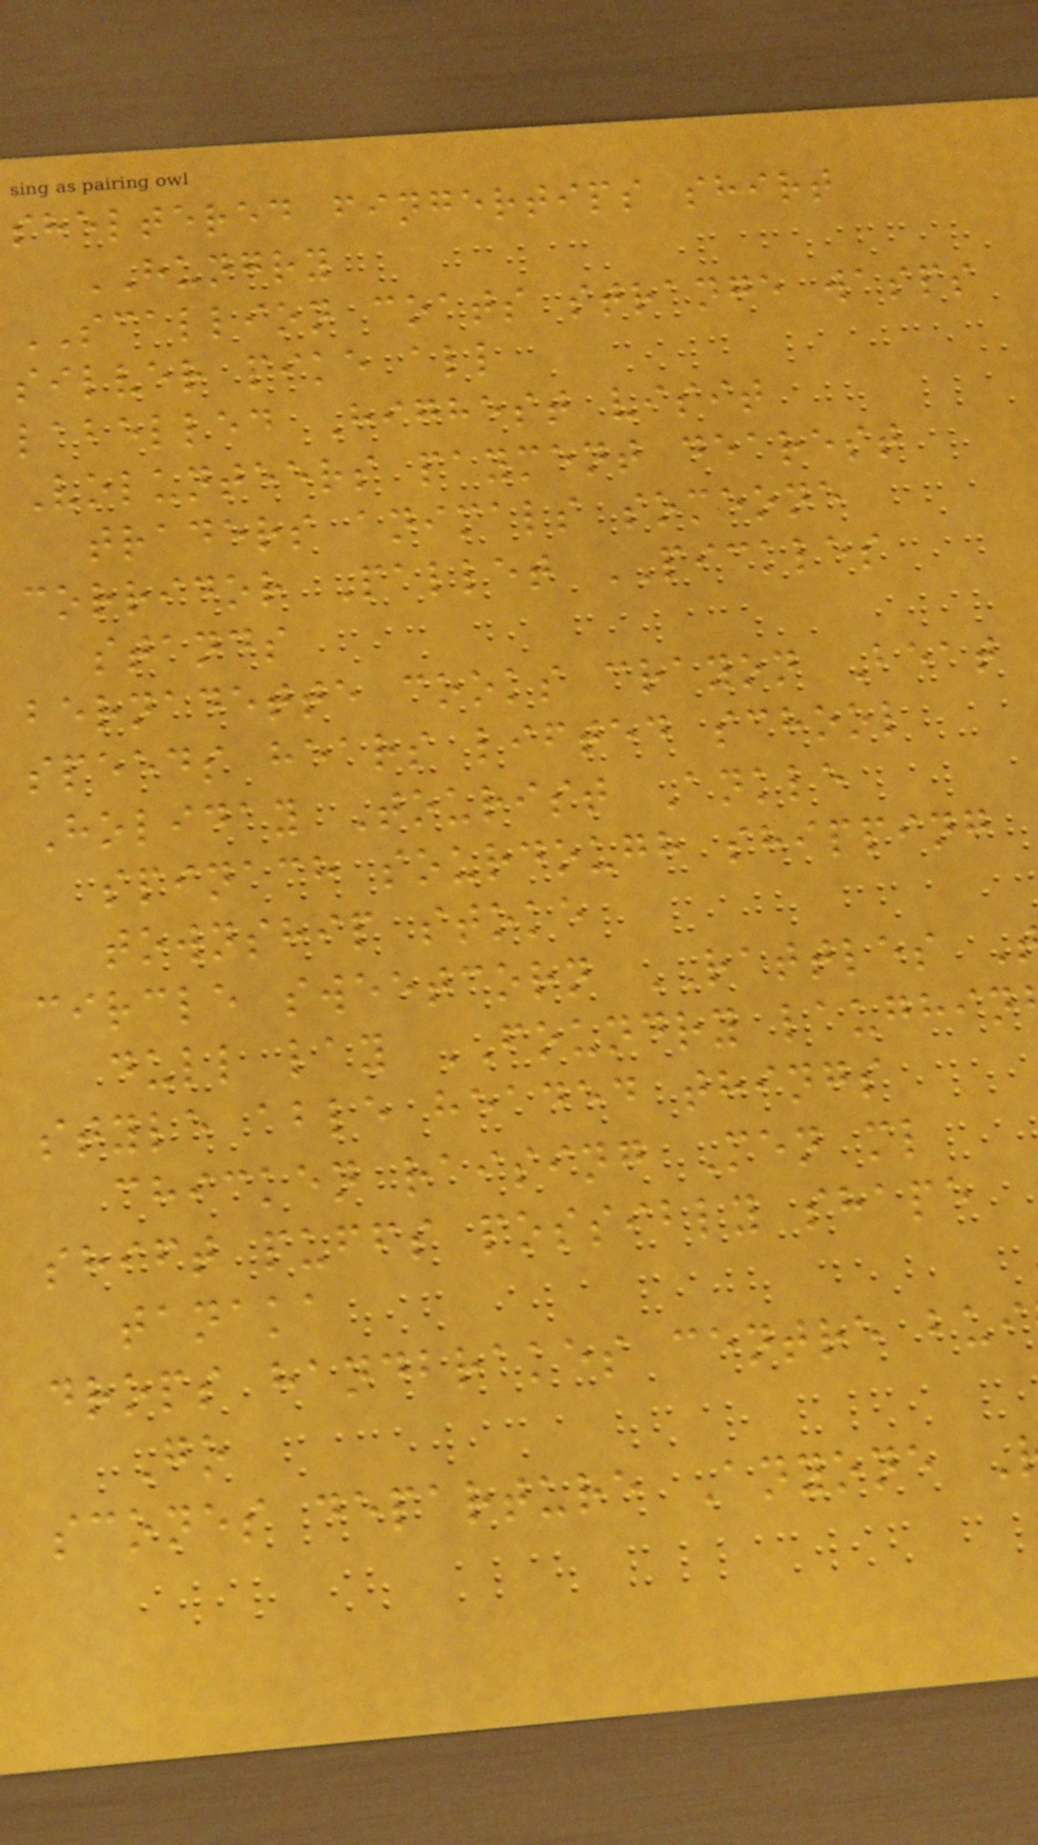sheltered fingertips shirt
HUNGRY
SCALLION coats strange wasps
silver pike all
labelled Highest visit
Volunteers payment dearest
traders animals someone
corridor Pallet PICKLES
stands
bernadette cooks crayon Beat
speeds hears lifted school
Holiday Tourist Ankle
spinach sourdough shipping
township stoke
circle sweetcorn RATTLES
dull lay FOUNDRY laughin
style able headed things
chicken raising Men ml
shift puffs possibly shape
tanaka
drops handbrakes centre bui
Go
scones departure Anyone
